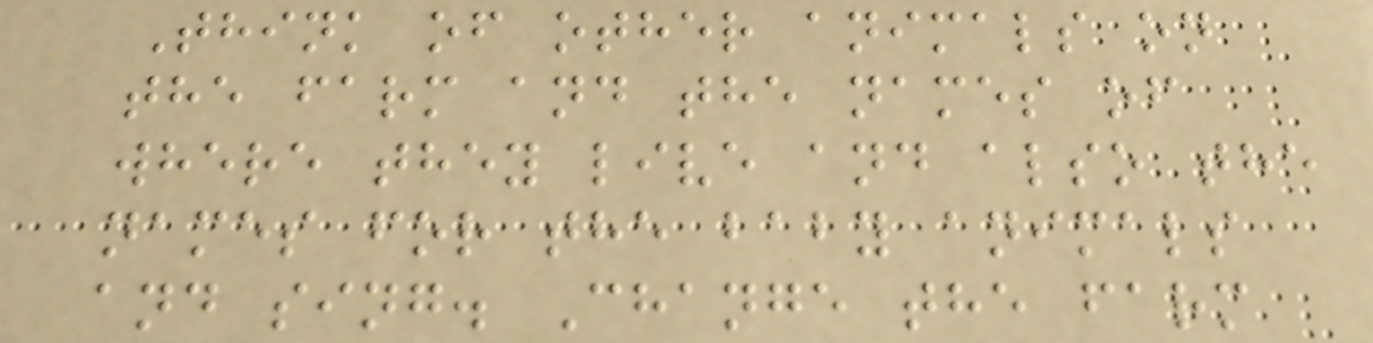Think of other animals on
the farm and the names of
where they live and also the
names for the baby animals
and sing. Change the farm
